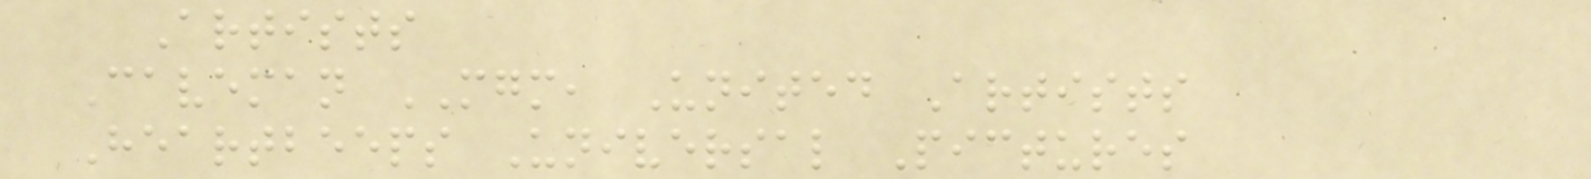Artists
Caveman MGM, United Artists
Heartbeeps Universal Pictures
